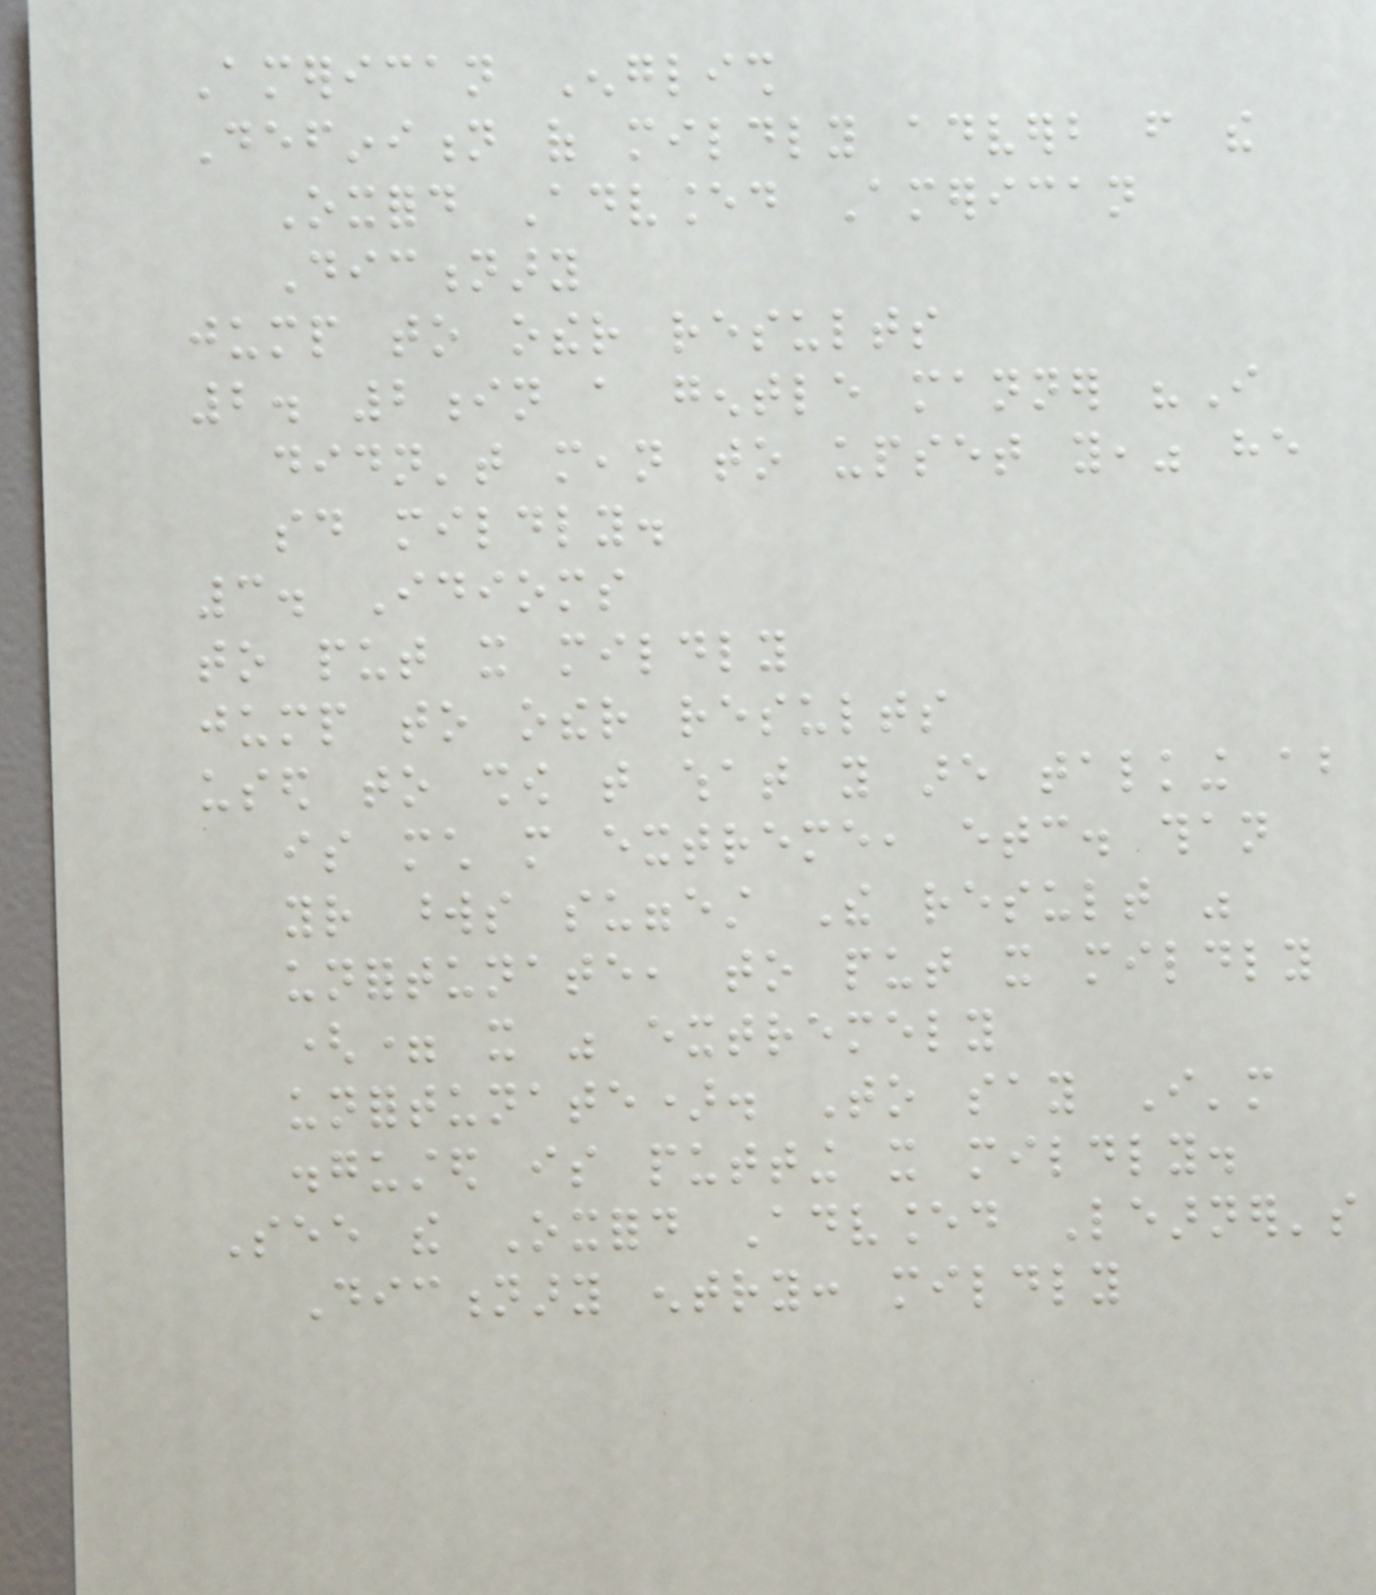American English
Definition of mildly adverb from the
Oxford Advanced American
Dictionary
jump to other results
2. 2in a gentle manner "I
didn't mean to upset you," he
said mildly.
3. Idioms
to put it mildly
jump to other results
used to show that what you are talking about
is much more extreme, etc. than
your words suggest The result was
unfortunate, to put it mildly
(= it was extremely
unfortunate). To say I'm
disgusted is putting it mildly.
See the Oxford Advanced Learner's
Dictionary entry: mildly
